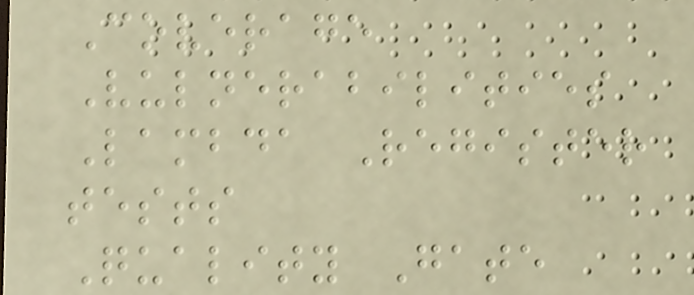Coverage
Vulnerabilities
Lambda Register
tests
Quality Gate
